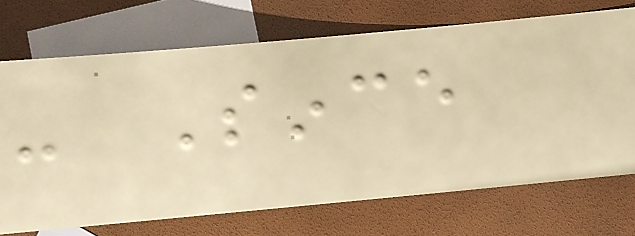- Since
